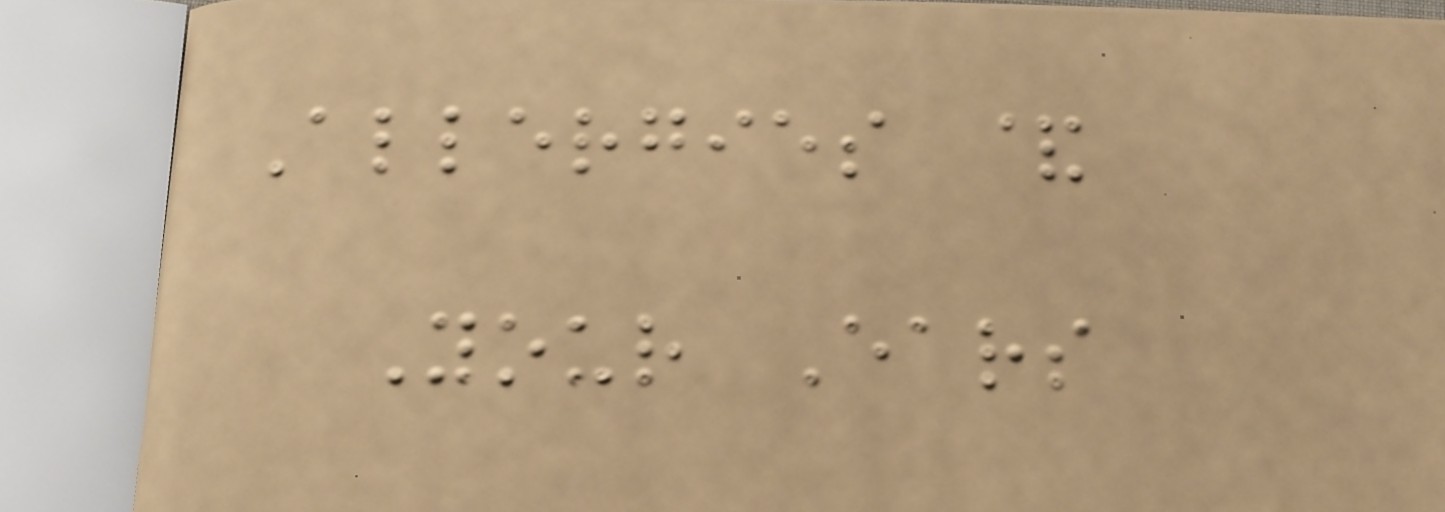Allergies &
Your Ears
